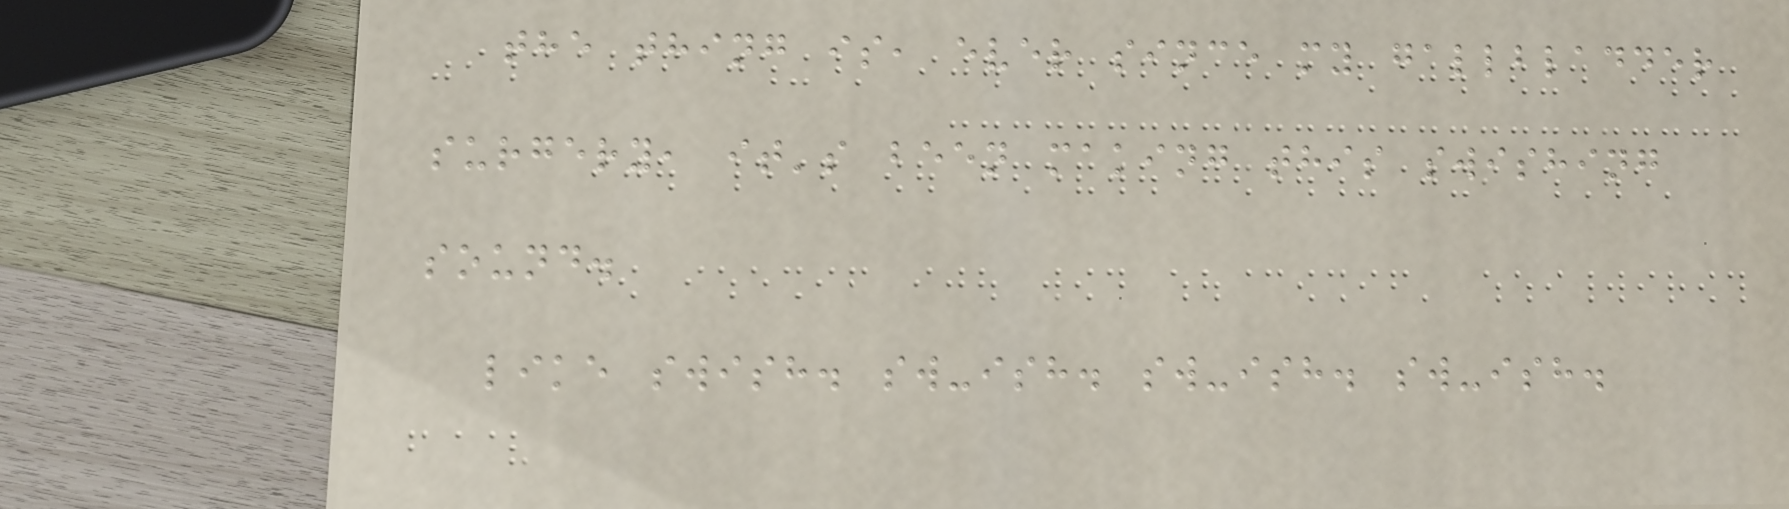the thing is, ever since my gallbladder
surgery, it's been making this swishing
sound.
like swish. sw-ish. sw-ish. sw-ish.
